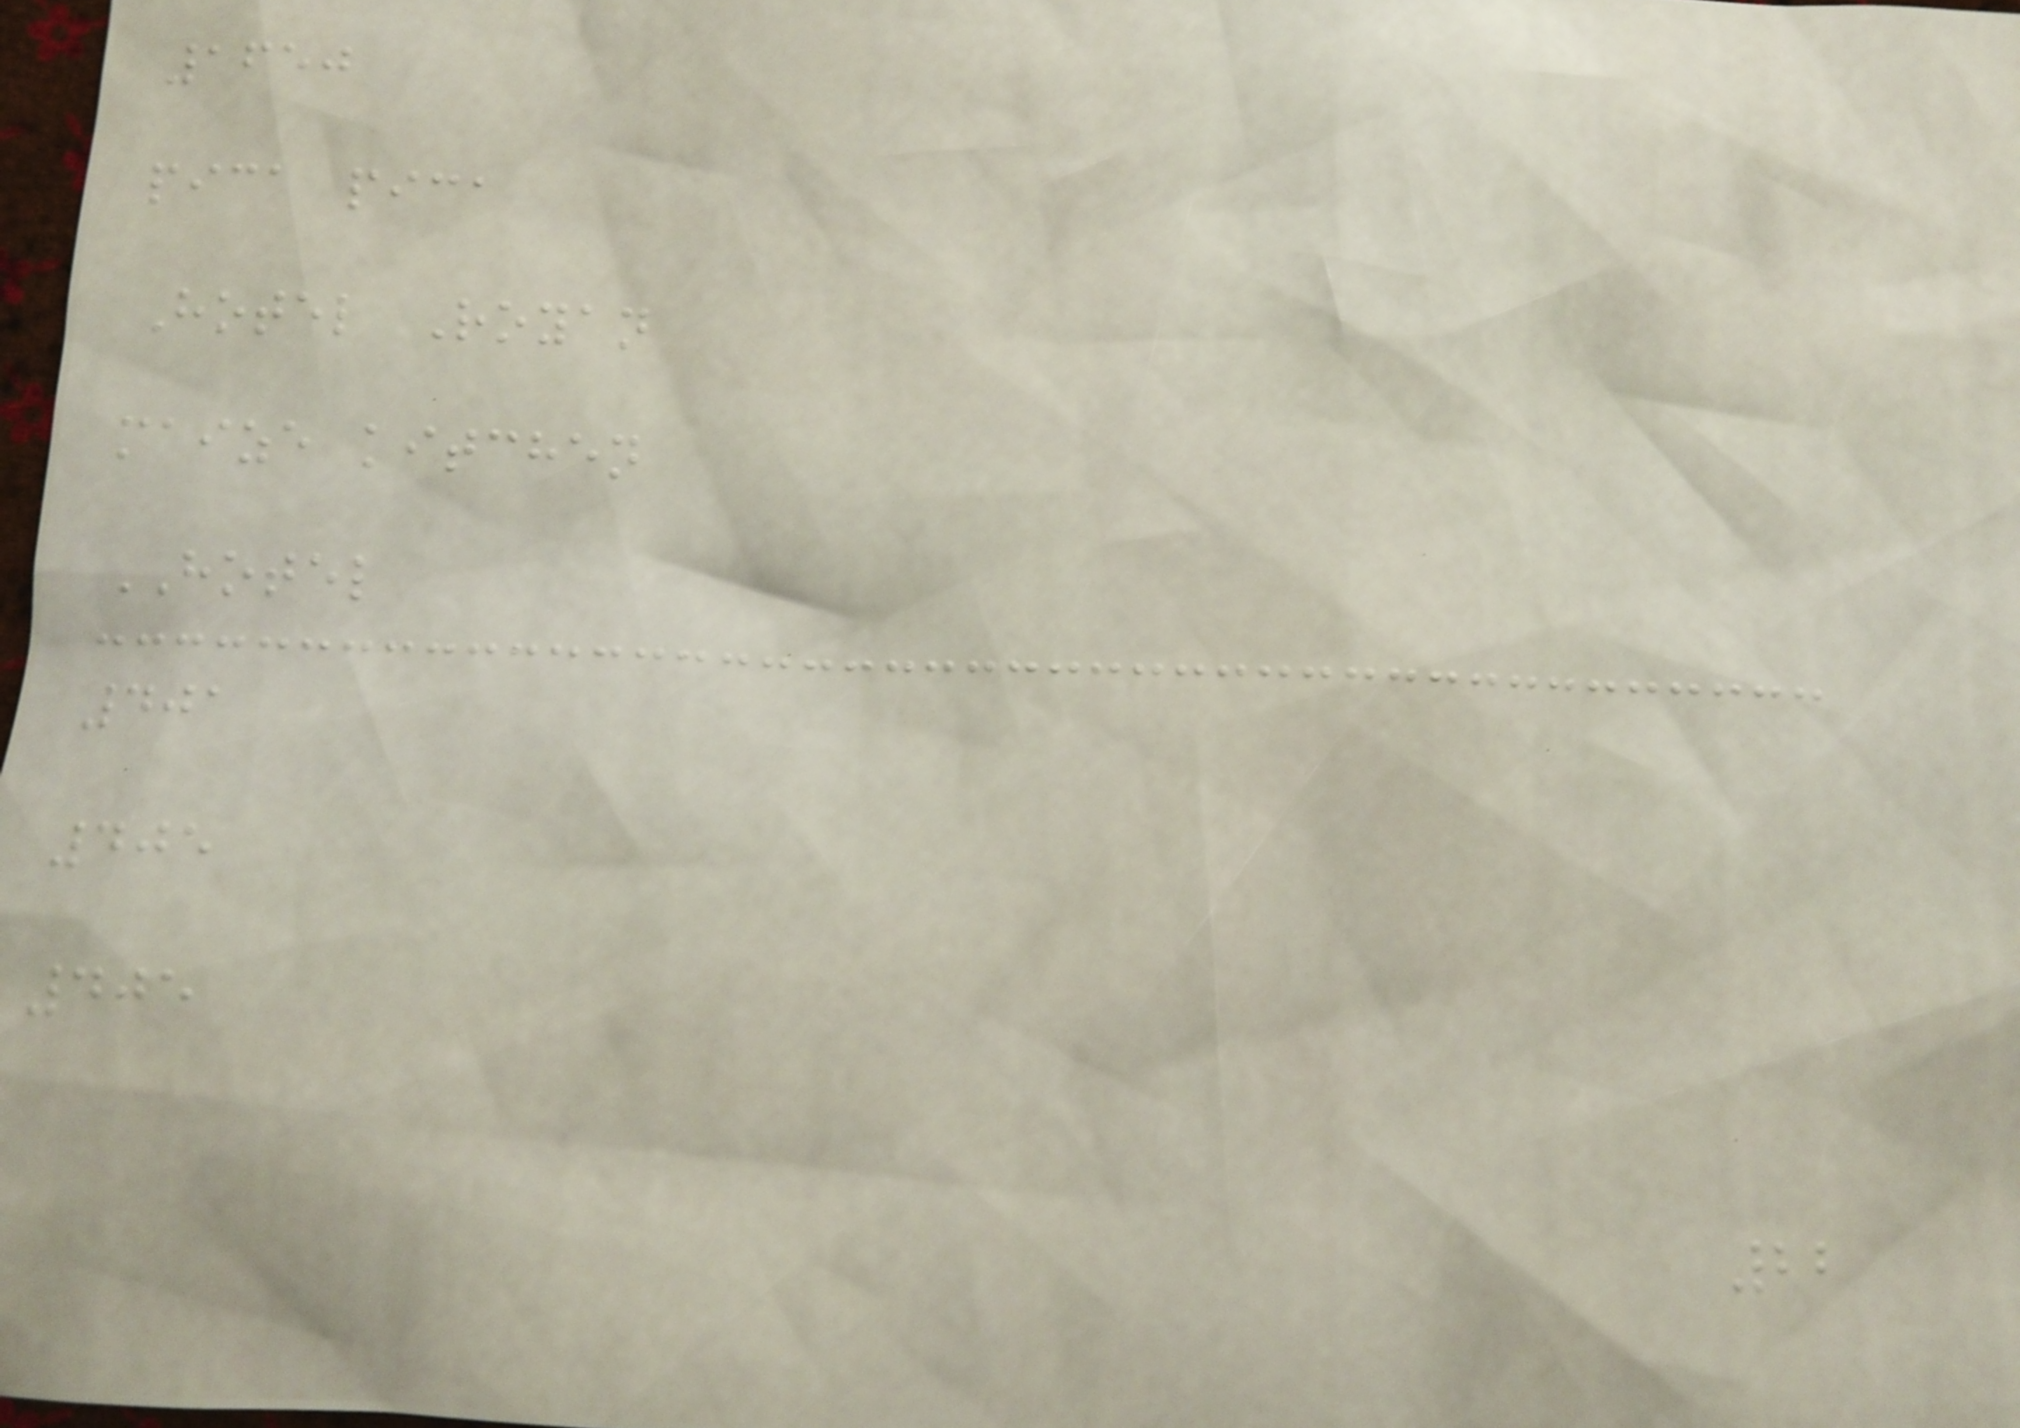1650
pica pica
Hotel Royan
maize kitchen
HOTEL
401
405
405
22
